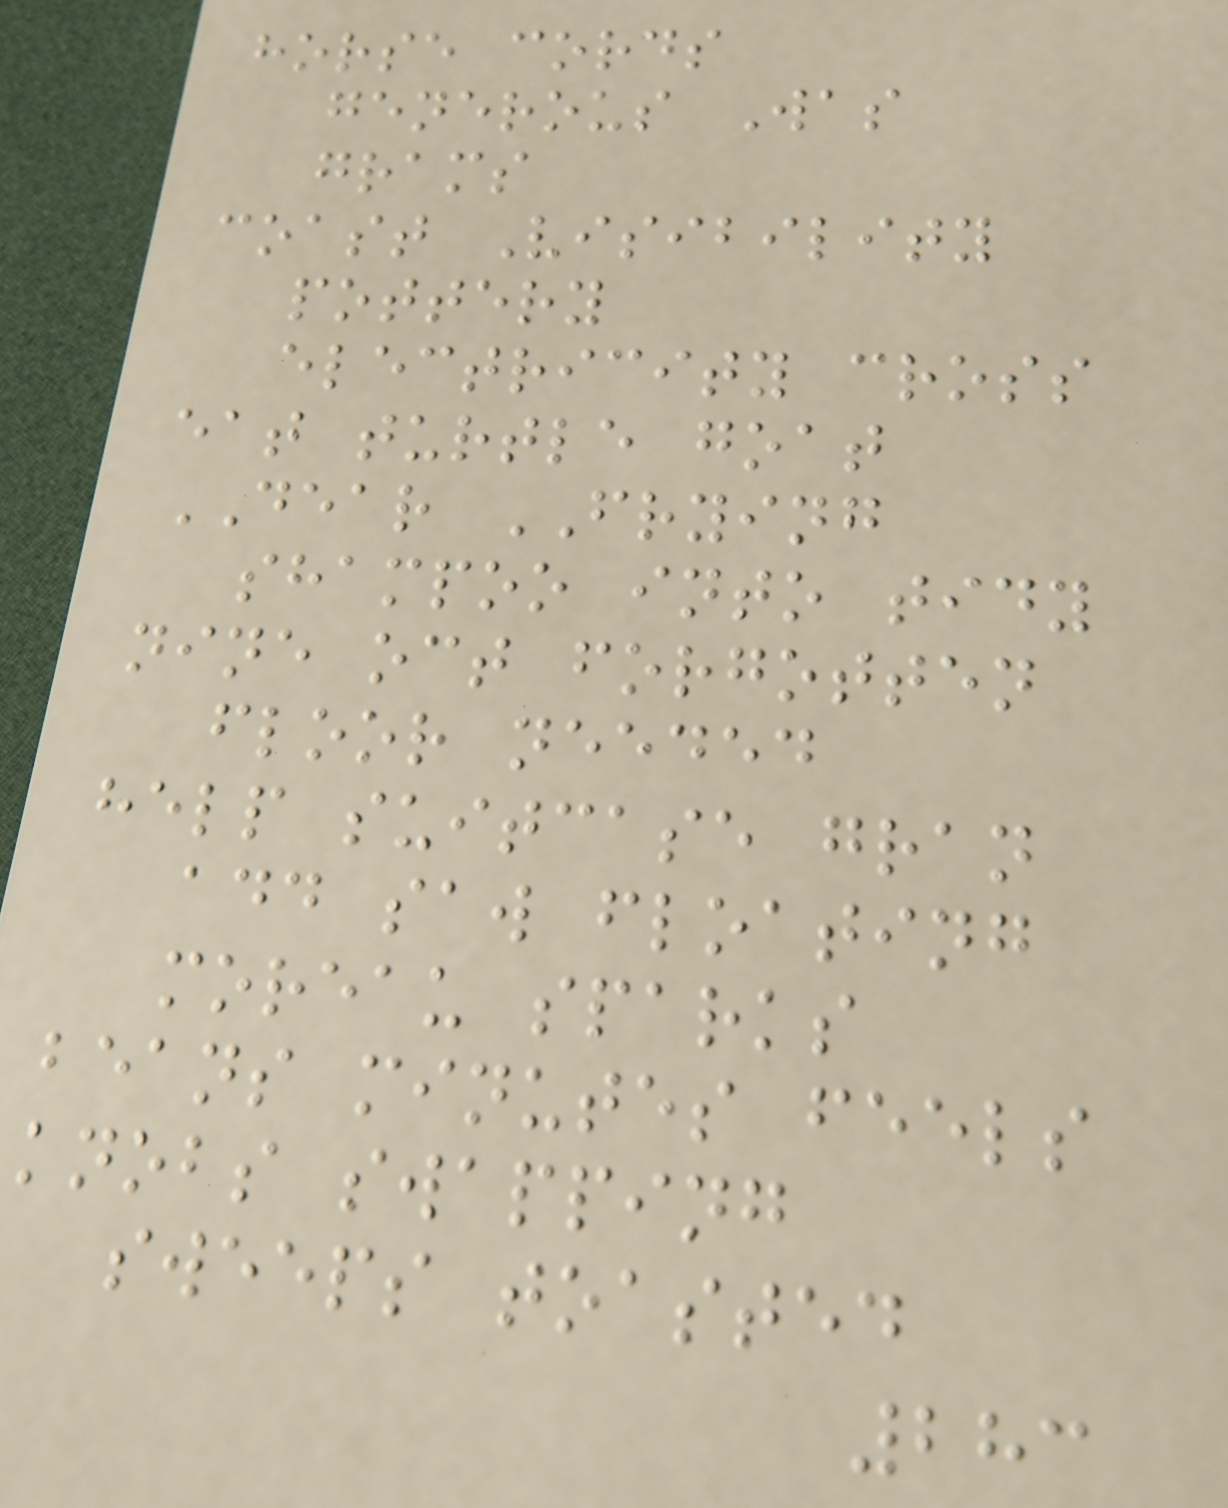horse cords
generous Was
grams
coast Visibility
pottery
electricity cross
eat turtle goat
DEAR FRYING
shampoo into tidy
nine oct forgotten
floor needed
help suitcase gran
add saw floating
moreau sparks
beans minutes feels
knobs swapping
sweeps toasted
283
